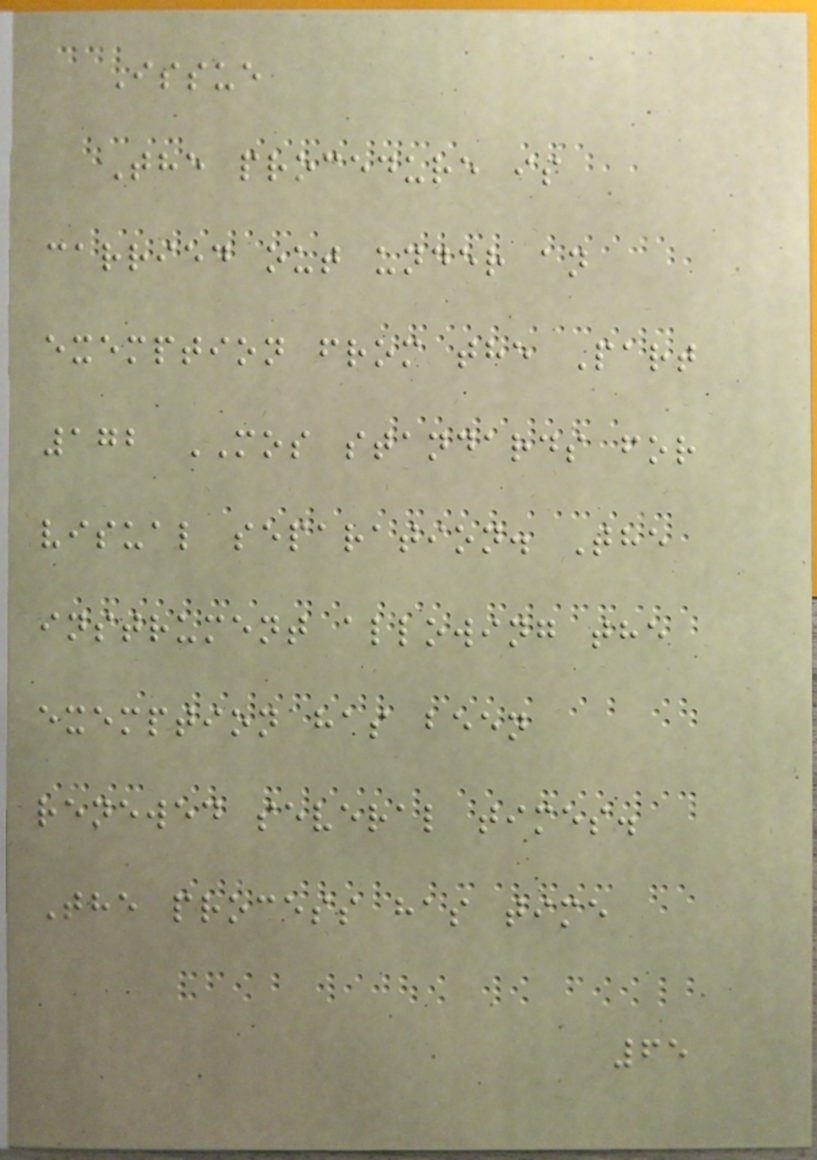Issue
The procedure is
carried out under an
exemption from the Part
172 MOS standards for
visual separation. The
instrument allowing the
exemption has been
renewed several times.
The process has time
65
